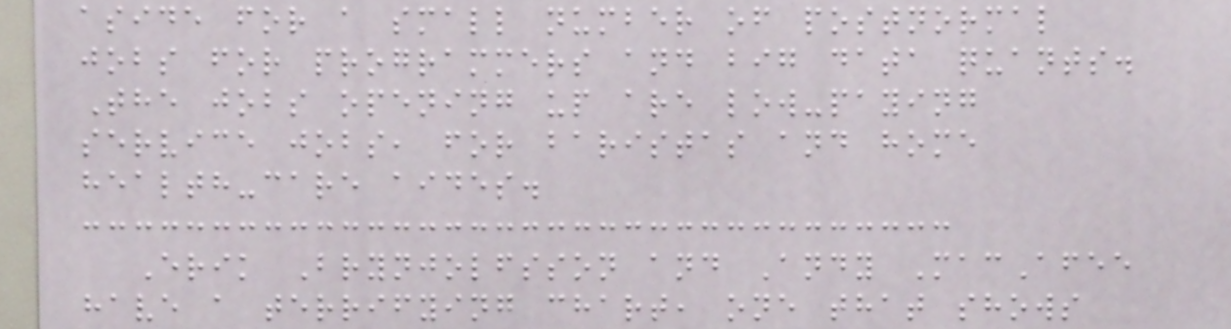aside for a small number of postnormal
jobs for programmers and big data quants.
The jobs opening up are low-paying
service jobs, for baristas and home
health-care aides.
Erik Brynjolfsson and Andy MacAfee
have a terrifying chart, one that shows
